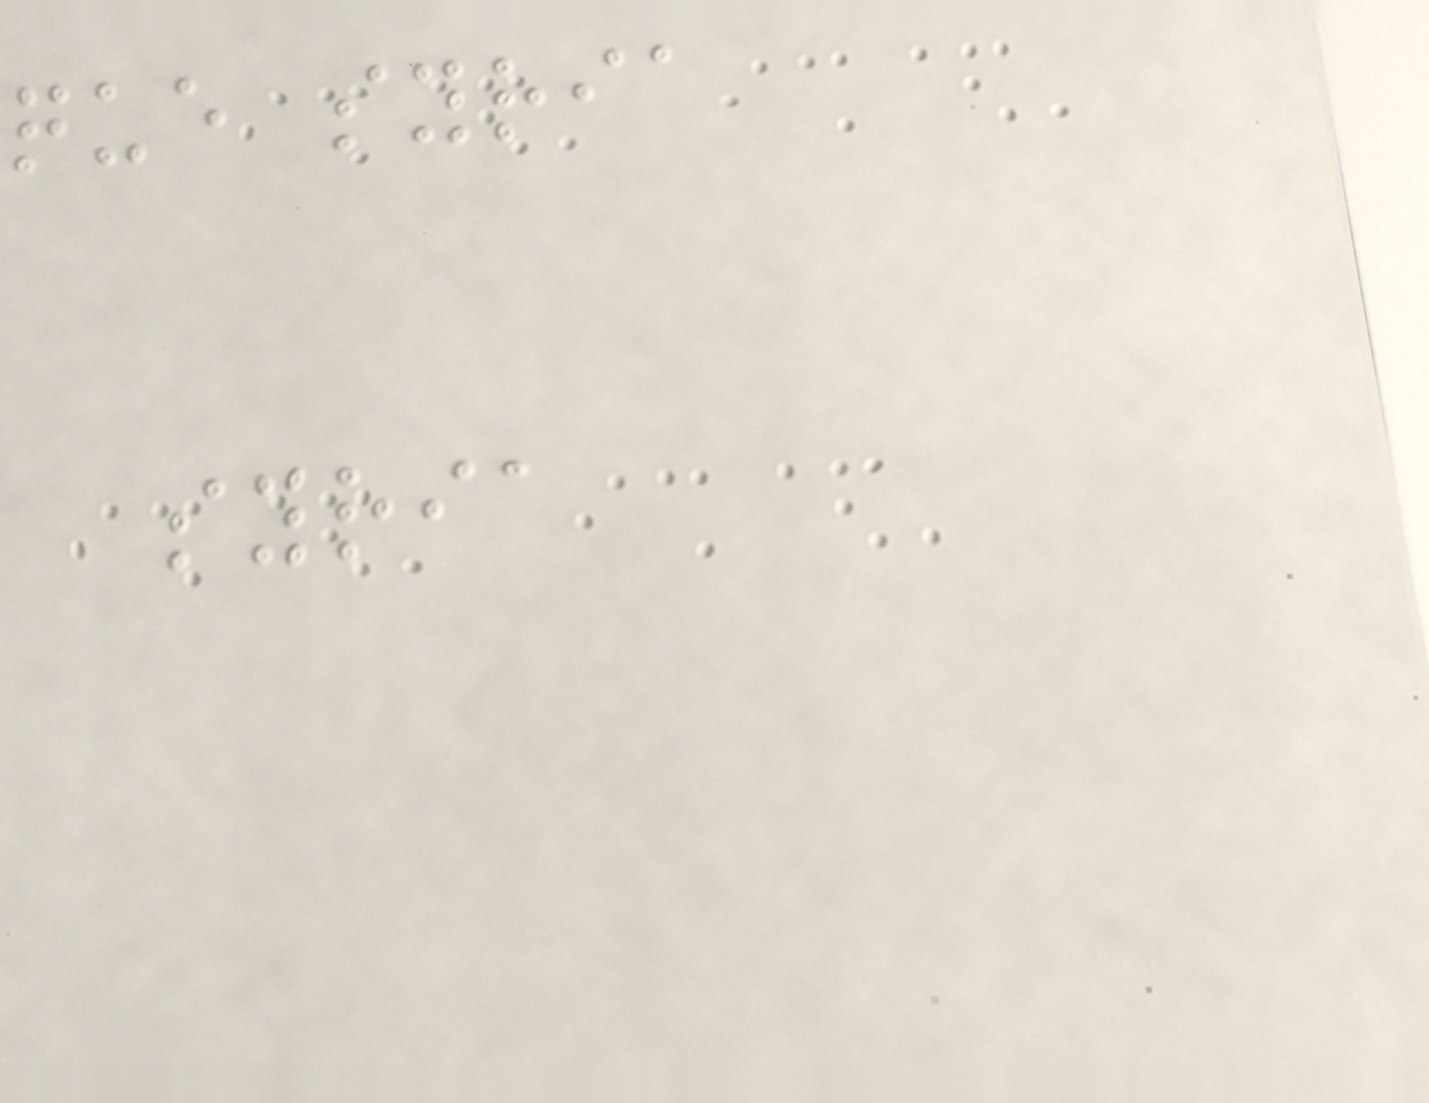que syria
syria
